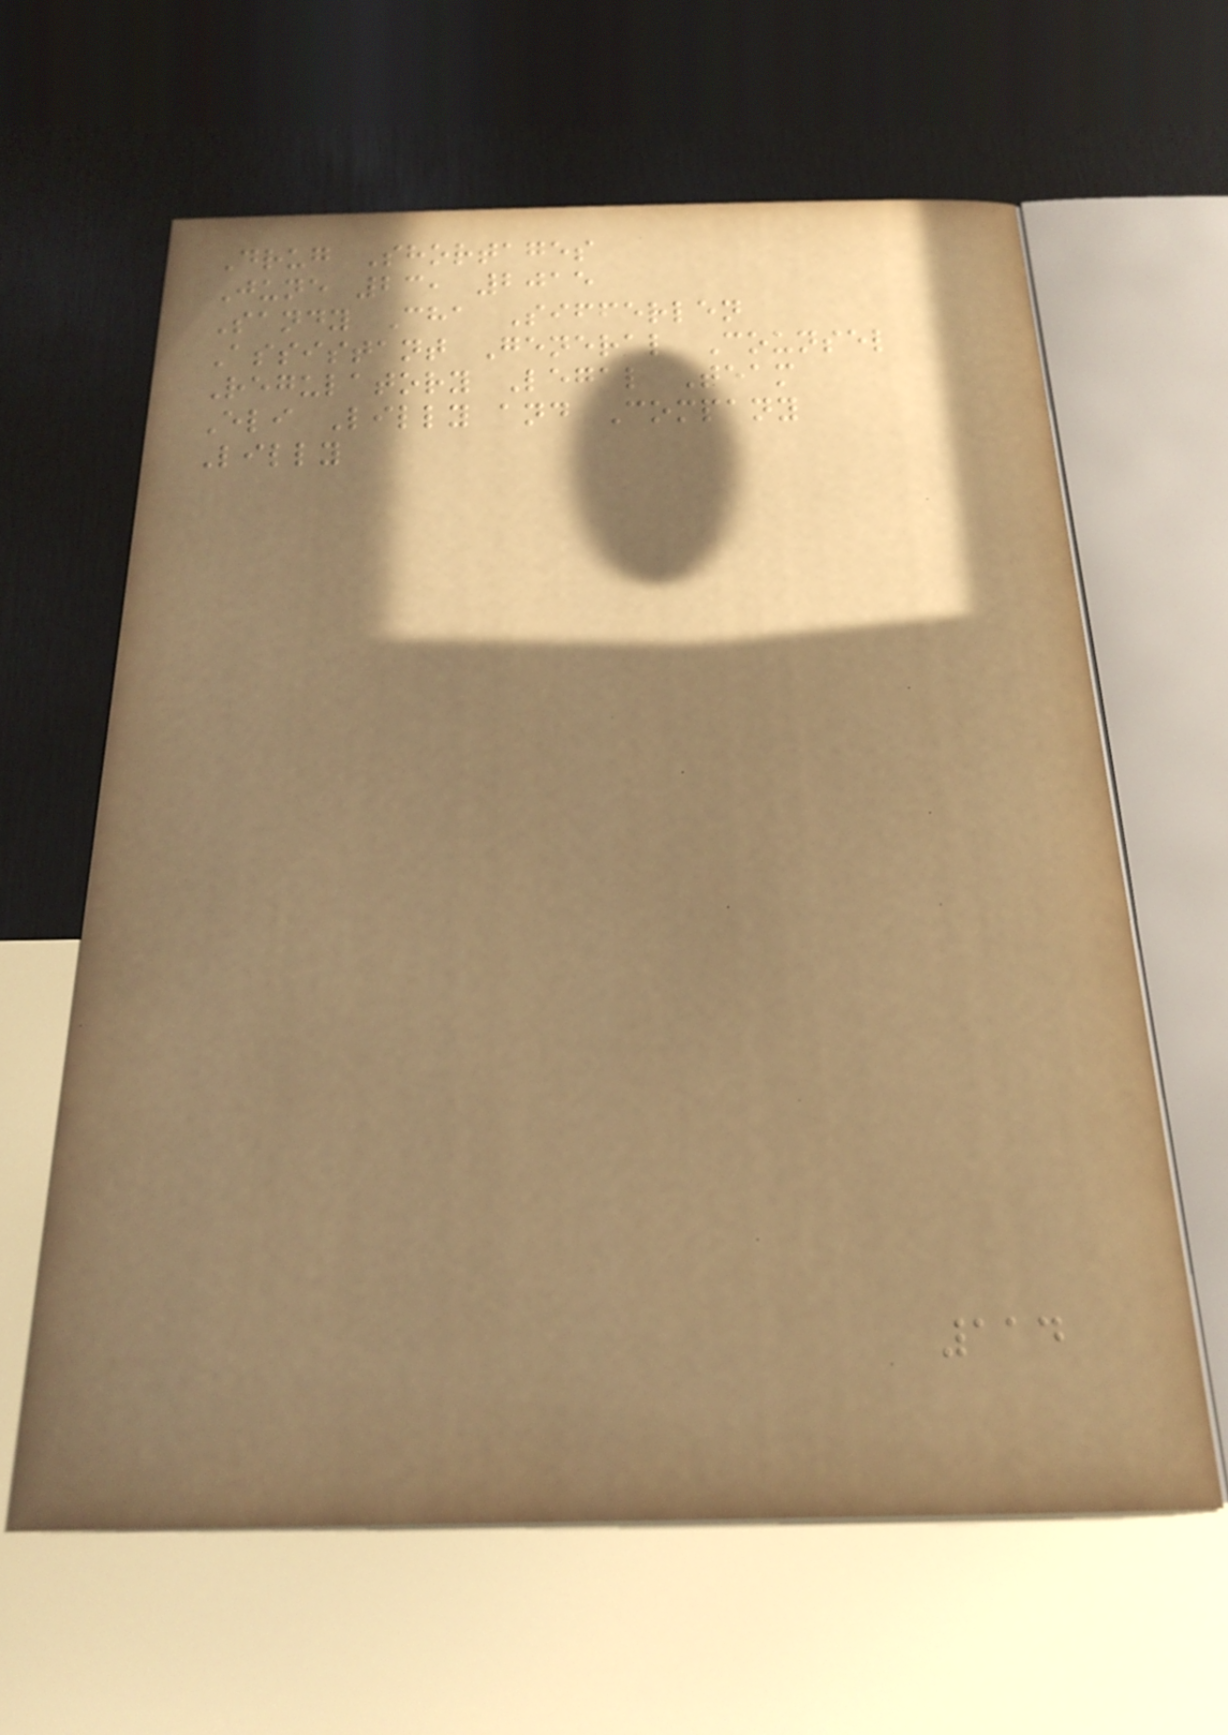Drug Shortages
June 23, 2015
Sandy Cha Sifferlen
Assistant General Counsel
Regulatory Legal Team
Eli Lilly and Company
Lilly
114
